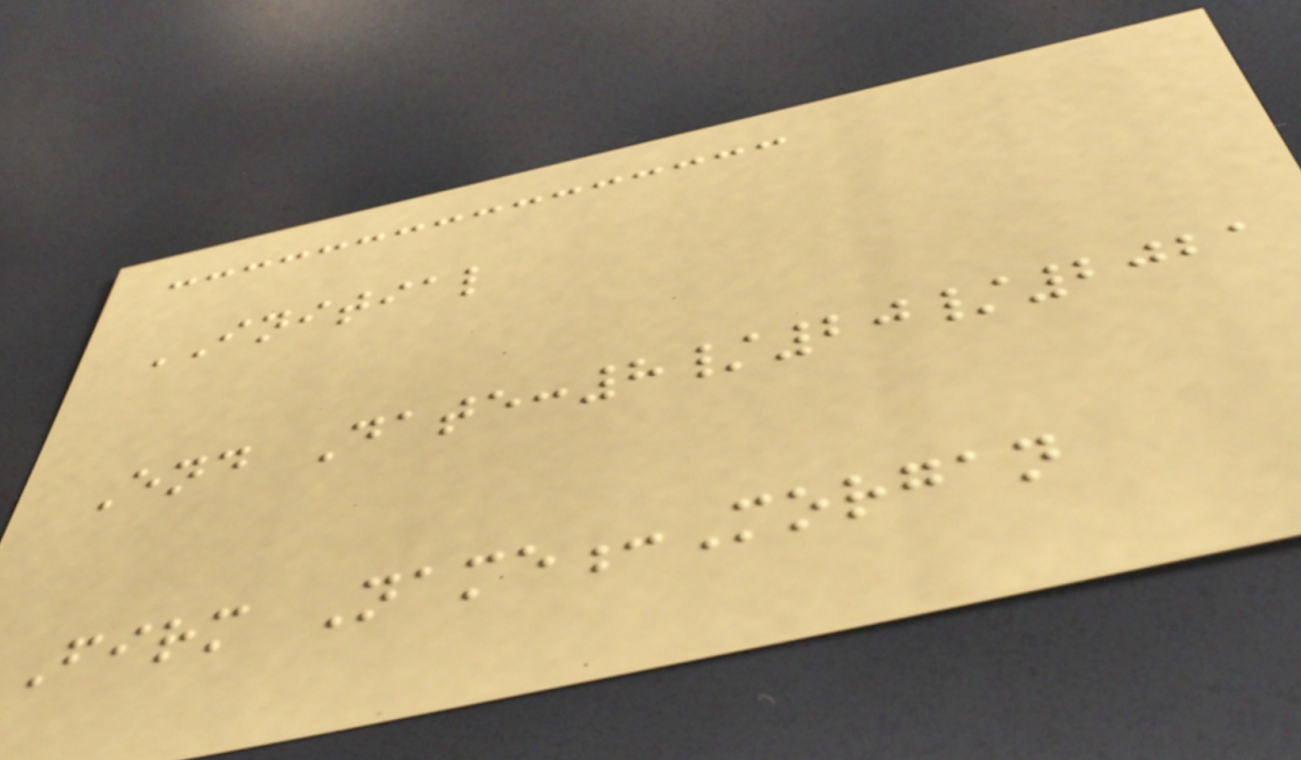INITIAL
End Date:8/20/2021
Firm Name:Morgan
